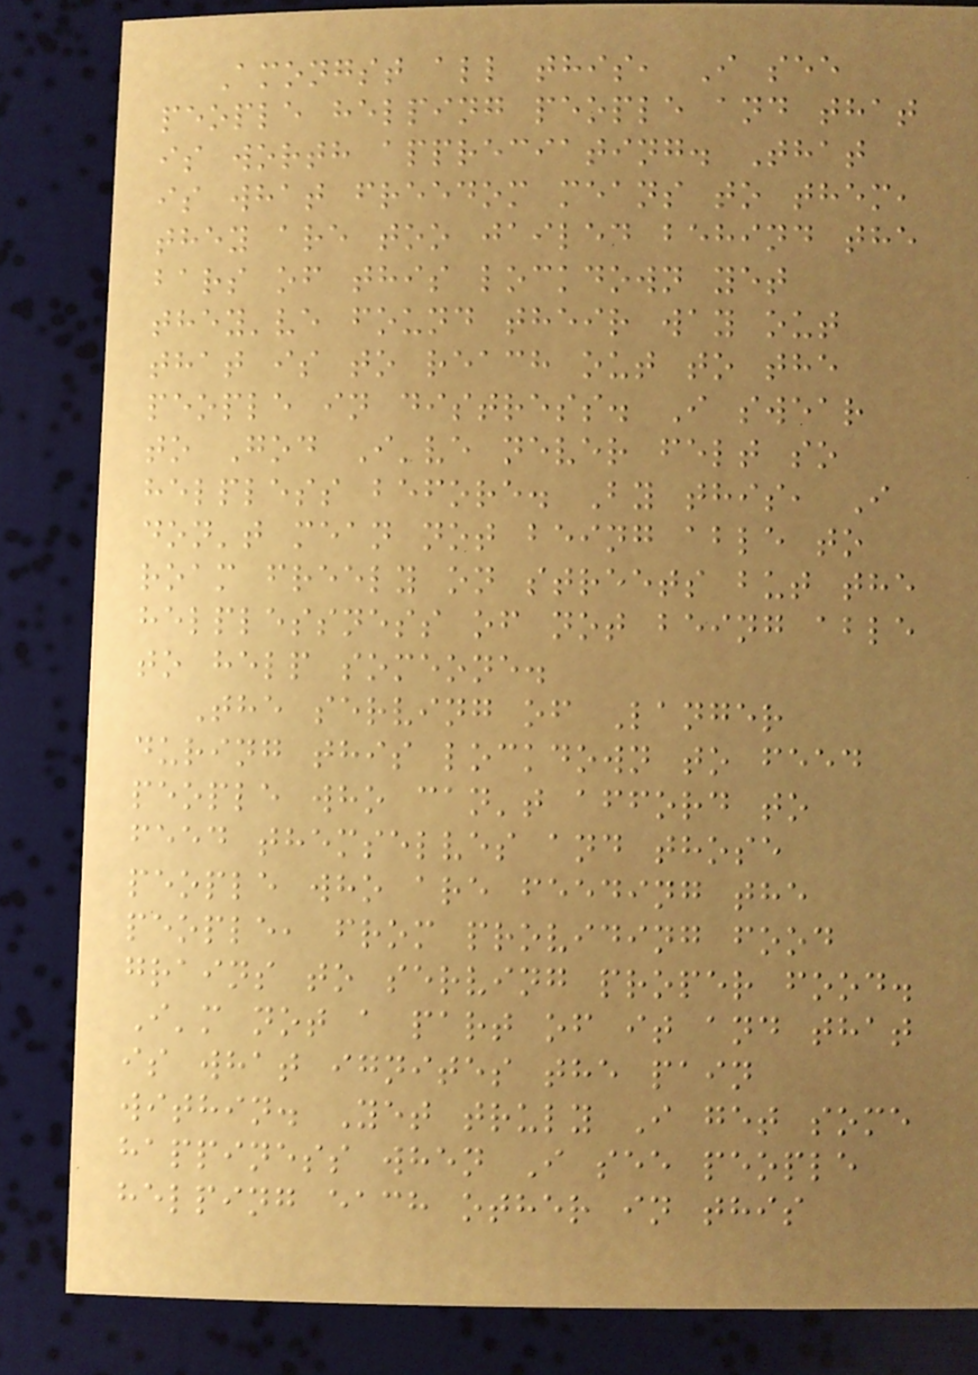Amongst all this, I see
people helping people and that
is worth appreciating. That
is what freedom means to them,
they are too jailed behind the
bars of this lockdown yet
they've found their way out
that is to reach out to the
people in distress. I swear
to God I've never felt so
helpless before. By this, I
don't mean not being able to
roam freely on streets but the
helplessness of not being able
to help someone.
The serving of Langer
during this lockdown to feed
people who can't afford to
feed themselves and those
people who are feeding the
people, from providing food
grains to serving proper food.
I'm not a part of it and that
is what ignites the pain
within. Yet truly I get some
happiness when I see people
helping each other in this
